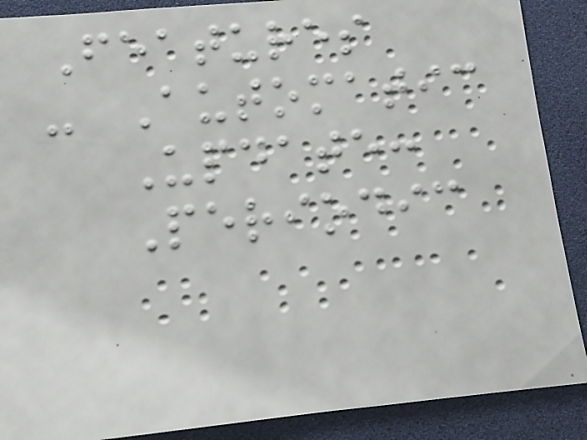Features
- Automatic
Update:
Periodic
